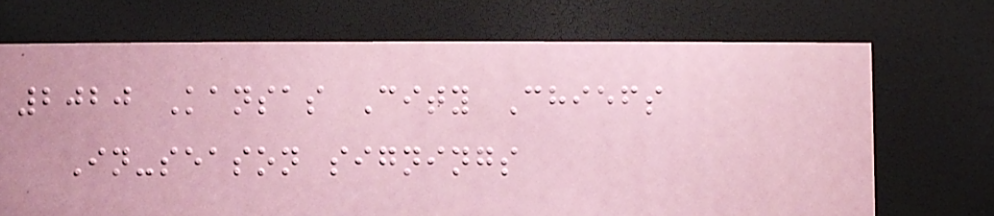2020 Kansas City Chiefs
In-season signings
